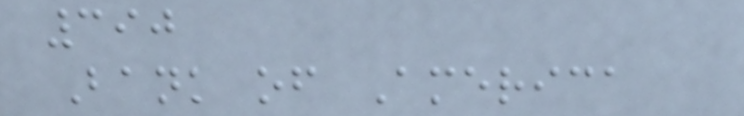390
Bank of America
